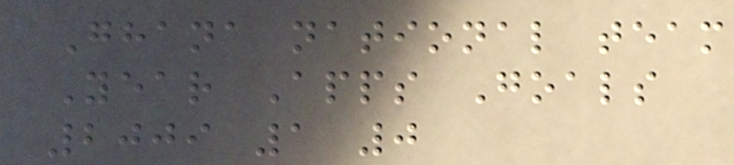Ghana national team
Year Apps Goals
2009 1 0
